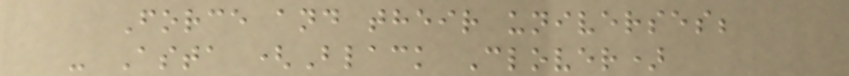Force and their universes;
- Asta (Black Clover)
